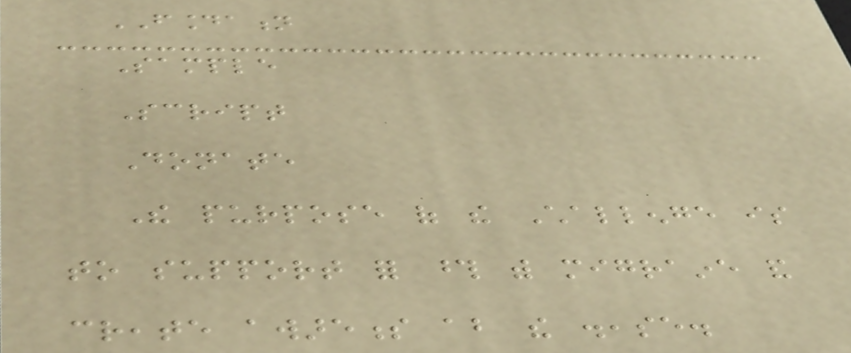FOUNDATION
Sample
Script
Donate
The purpose of the Challenge is
to support for those with migraine and
create awareness about the disease.
